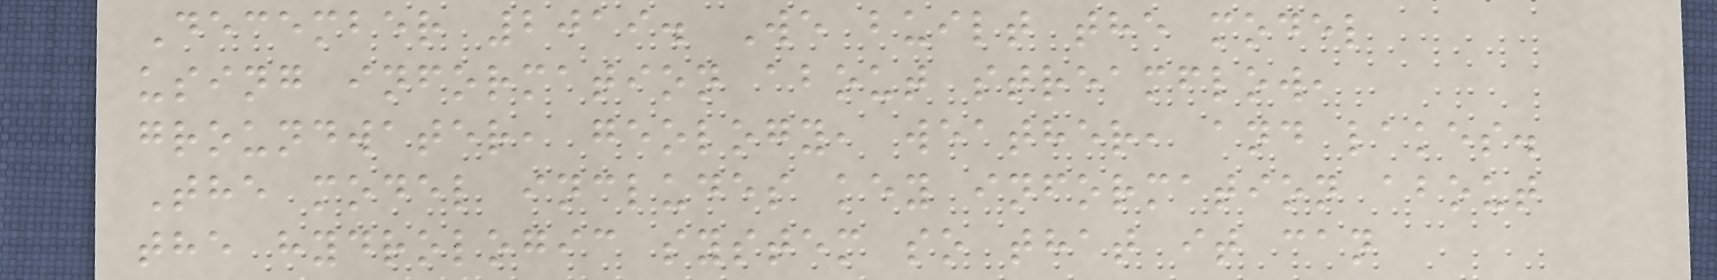December 2019. We built the model
using information about streamflow,
groundwater, geology, weather, and lakes.
The model includes key information about
the hydrologic system so that it can
